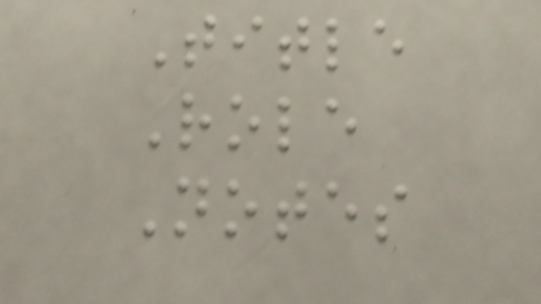Title
Role
Notes
